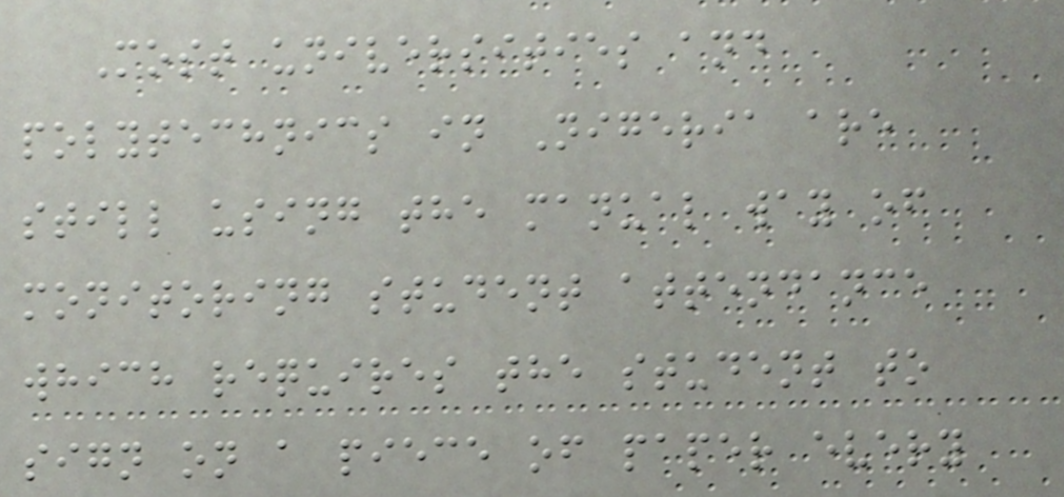Most universities and
polytechnics in Nigeria are
still using the manual way of
monitoring student attendance
which requires the student to
sign on a piece of paper every
